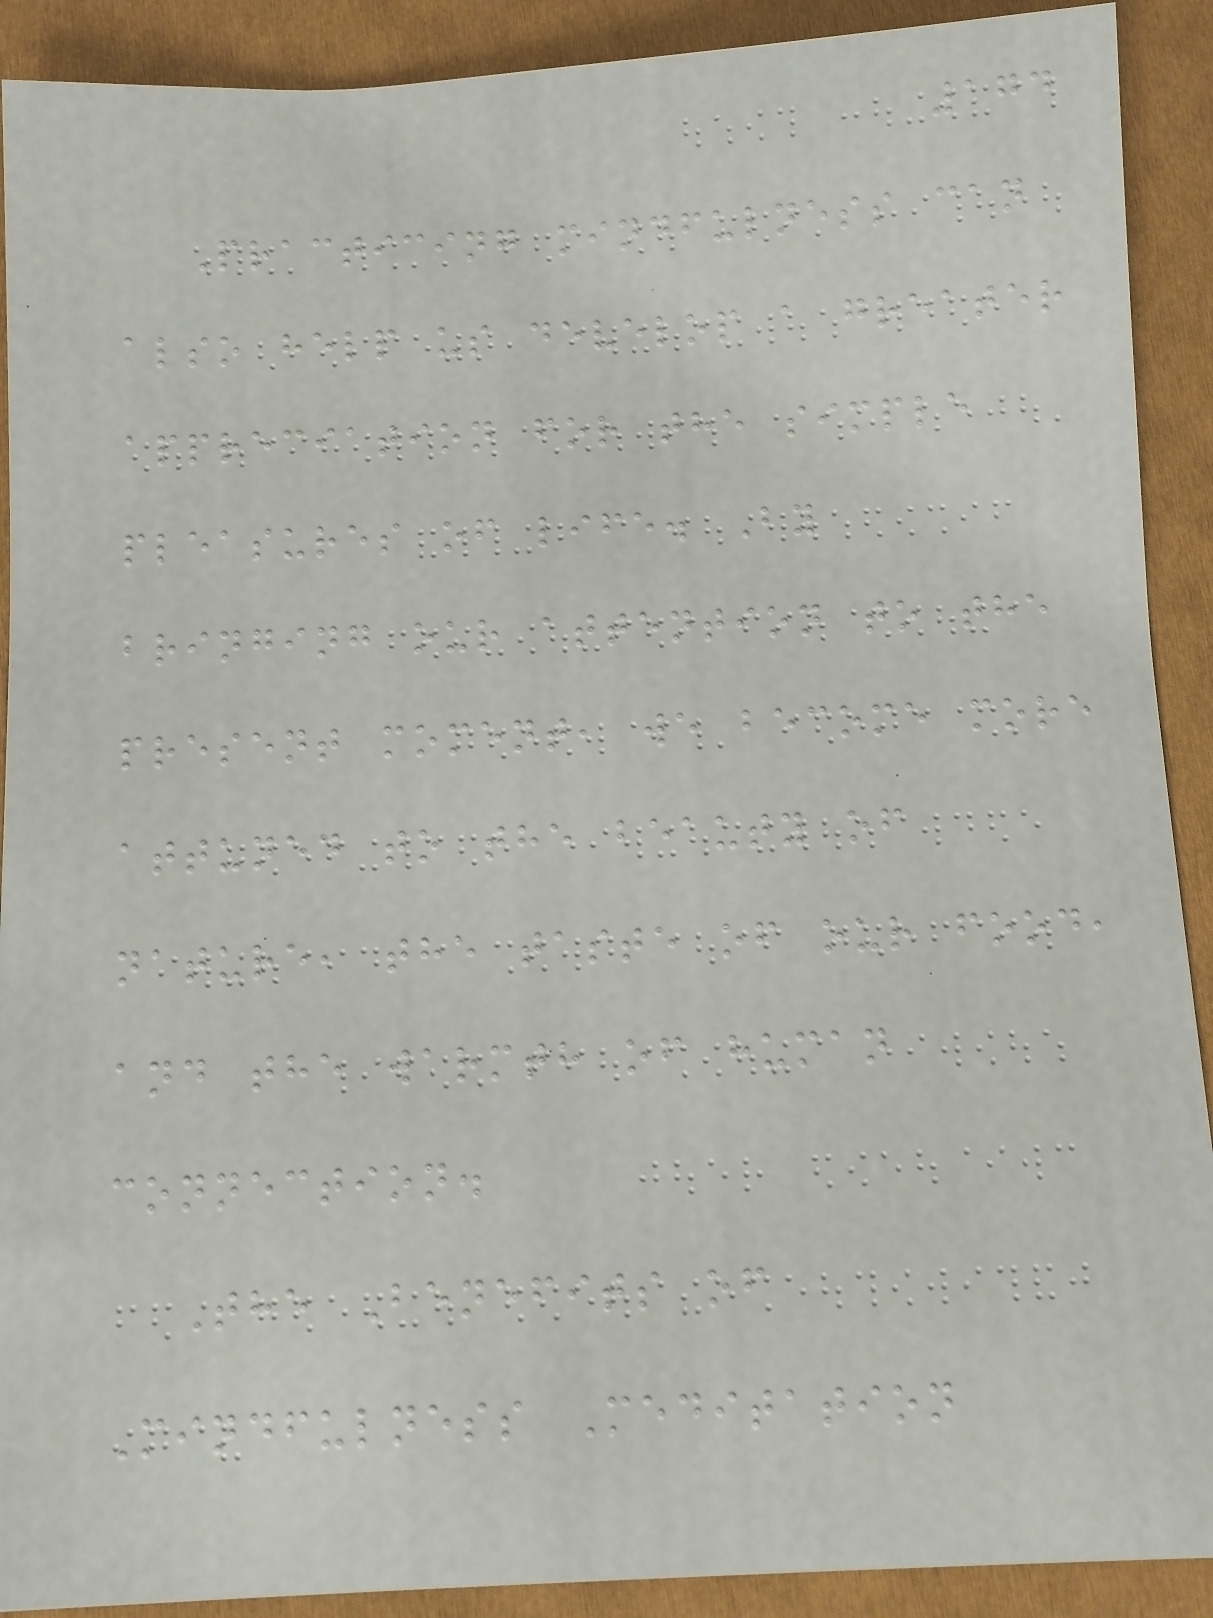174
Practicing mindfulness can
also help us develop a greater
appreciation for the simple
pleasures of life. By
bringing our attention to the
present moment, we become more
attuned to the beauty of
nature, the taste of our food,
and the warmth of human
connection.
The Benefits of
Mindfulness Meditation
